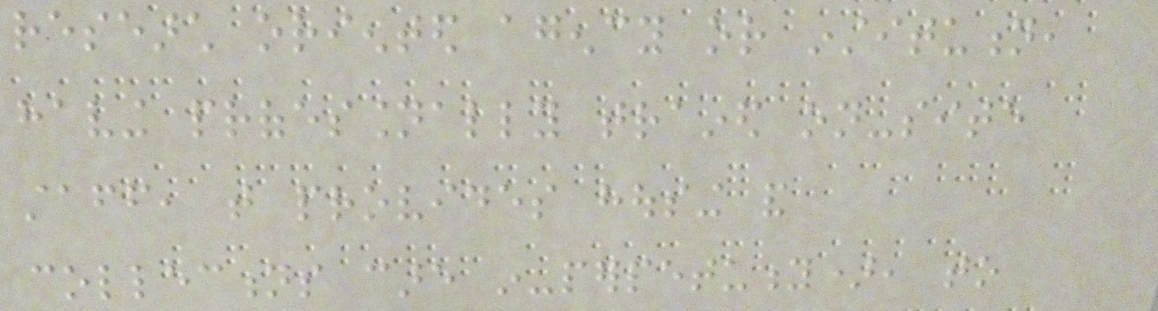research oriented agency or institution,
having professionally trained on-site
staff, that provides housing and
collections care in-perpetuity), to
